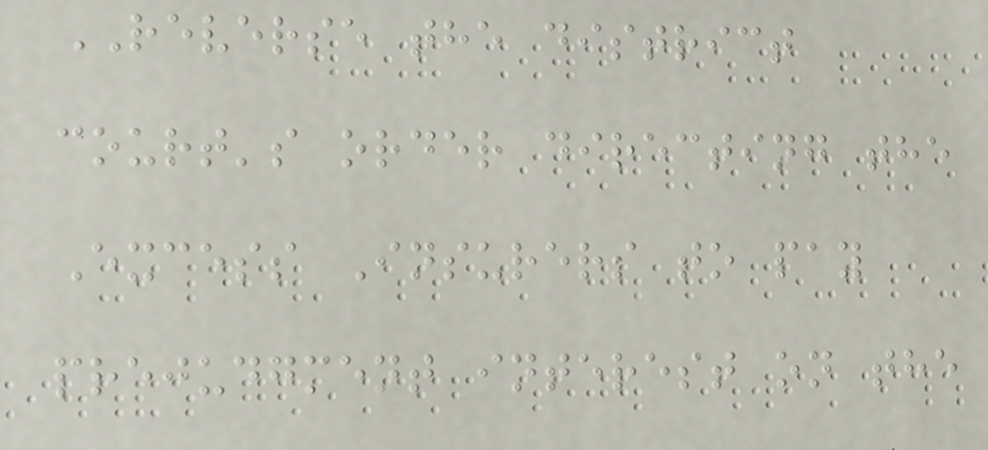REVERSE the district
court's order directing the
Excess Insurers to pay
prejudgment interest on the
